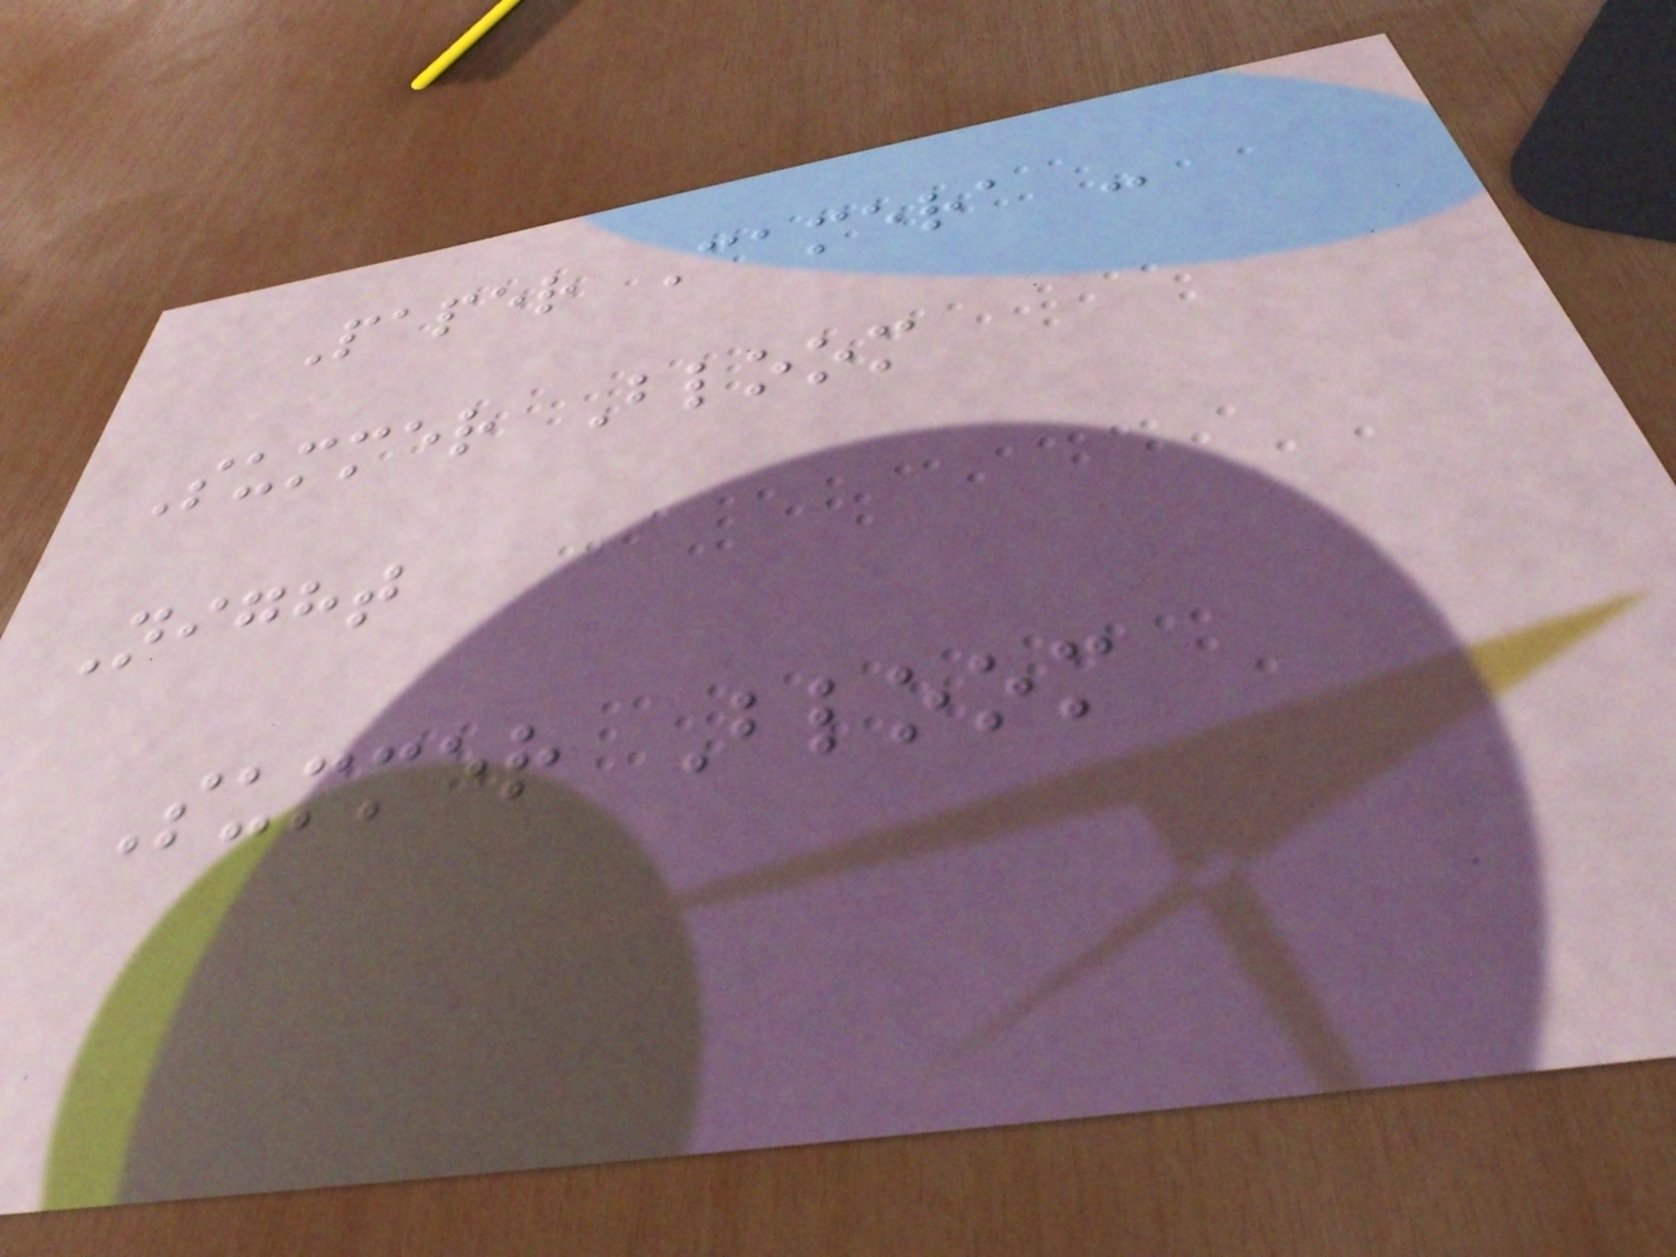Paper Camera -
Summer Bloom
Night
Summer Bloom
